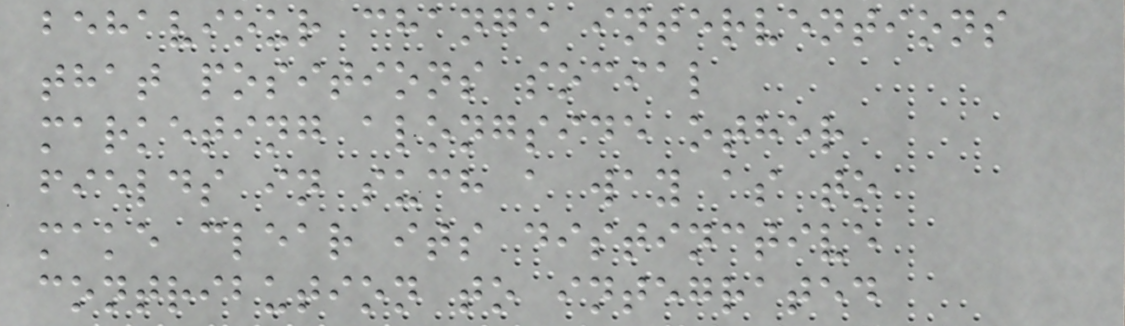behaviour change interventions
that positions social
marketing alongside other
fields in such a way as to
make clear its distinctive
contribution to integrated
